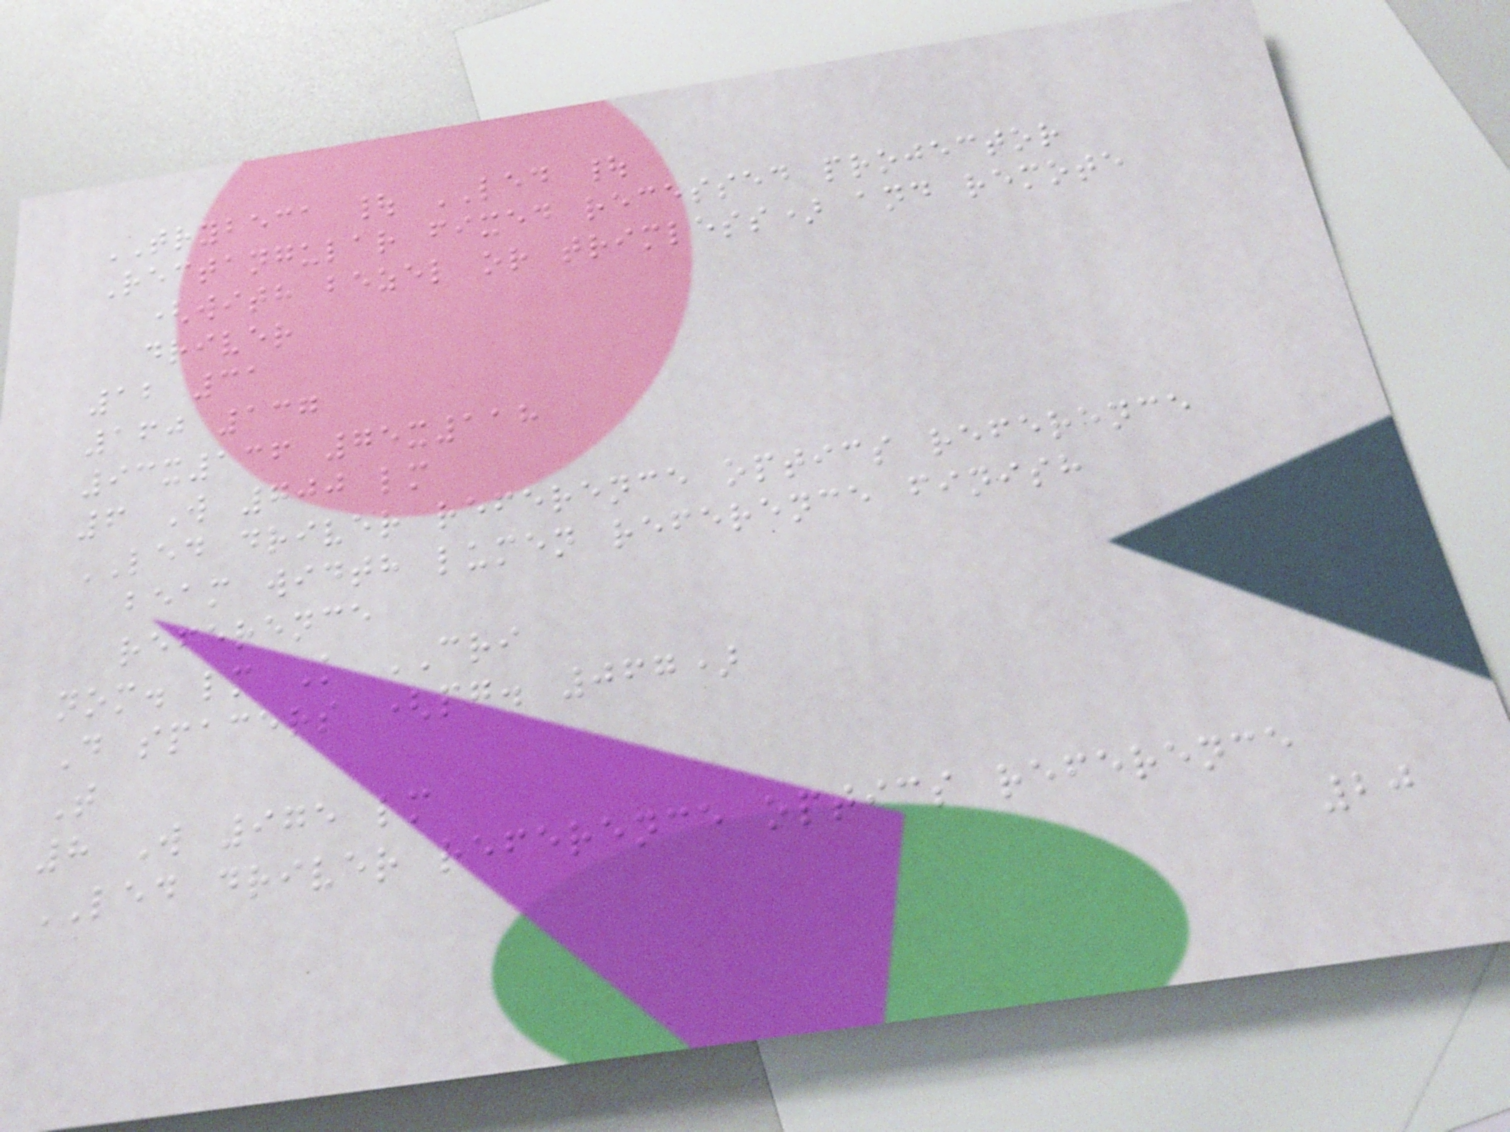TRYBECA | LED |
Rectangular fixed recessed projector
(with bezel or trimless) and remote
driver
12 31
160 137
93x136 75x118
6 W 700 lm
LED driver reference optics reference
beam width lumen reference finish
reference
nom. lm K CRI
D spacers (pg. 067)
T
8 W 975 lm
LED driver reference optics reference
20
